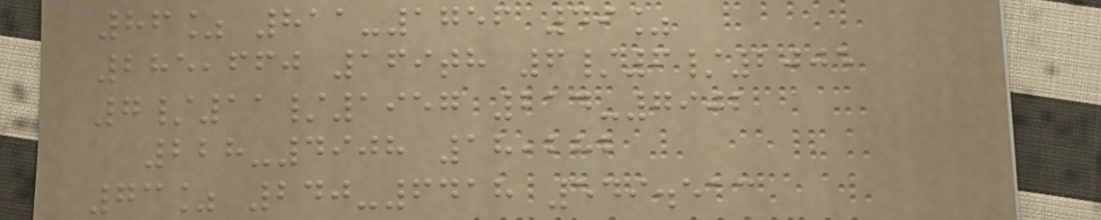86% 811-1756 49%
285,660 169th 6/6/2005
7/11/1957 214-7902
228-4908 18,282
73% 240-6418 549.513
